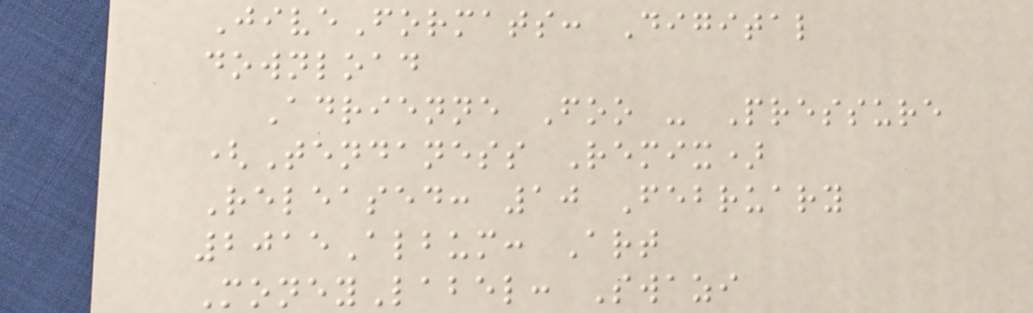JiveFormats: Digital
download
Adrienne Foo - Pressure
(Tendaness Remix)
Released: 10 February
2015Album: Art
MoneyLabel: Swazi
